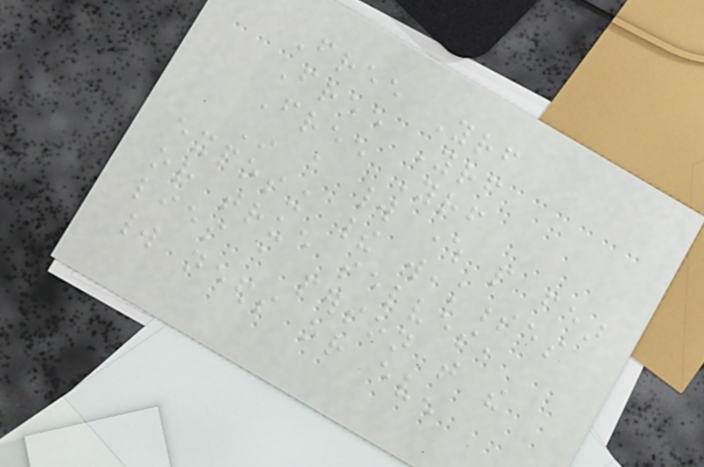Free Yourself
Free Yourself
Free Yourself
In a world where people fear
exposing their weaknesses
or true selves,
lies a person that the
world needs or even
